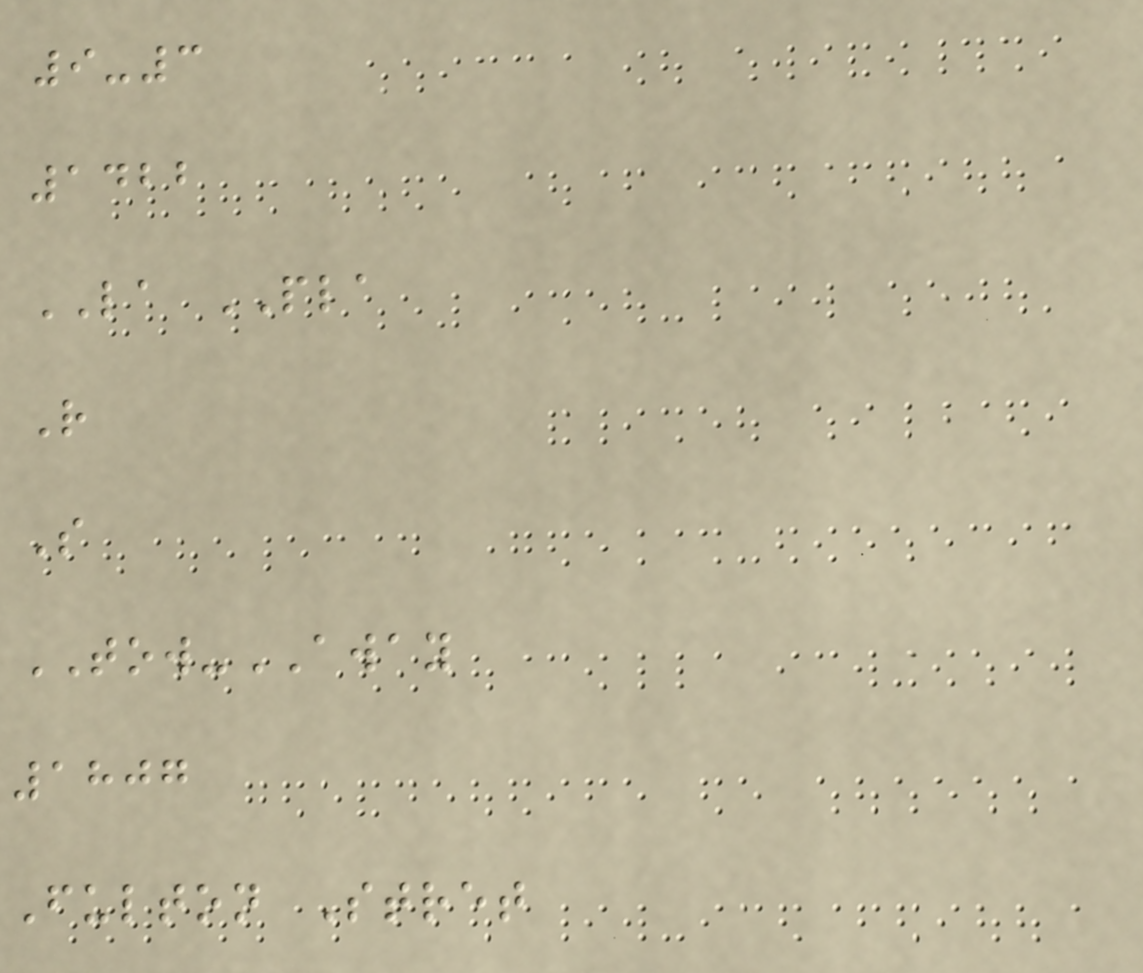9-3
1422
LA PLA
R
S
TOW-AWAY
1807
Fulton Stret
